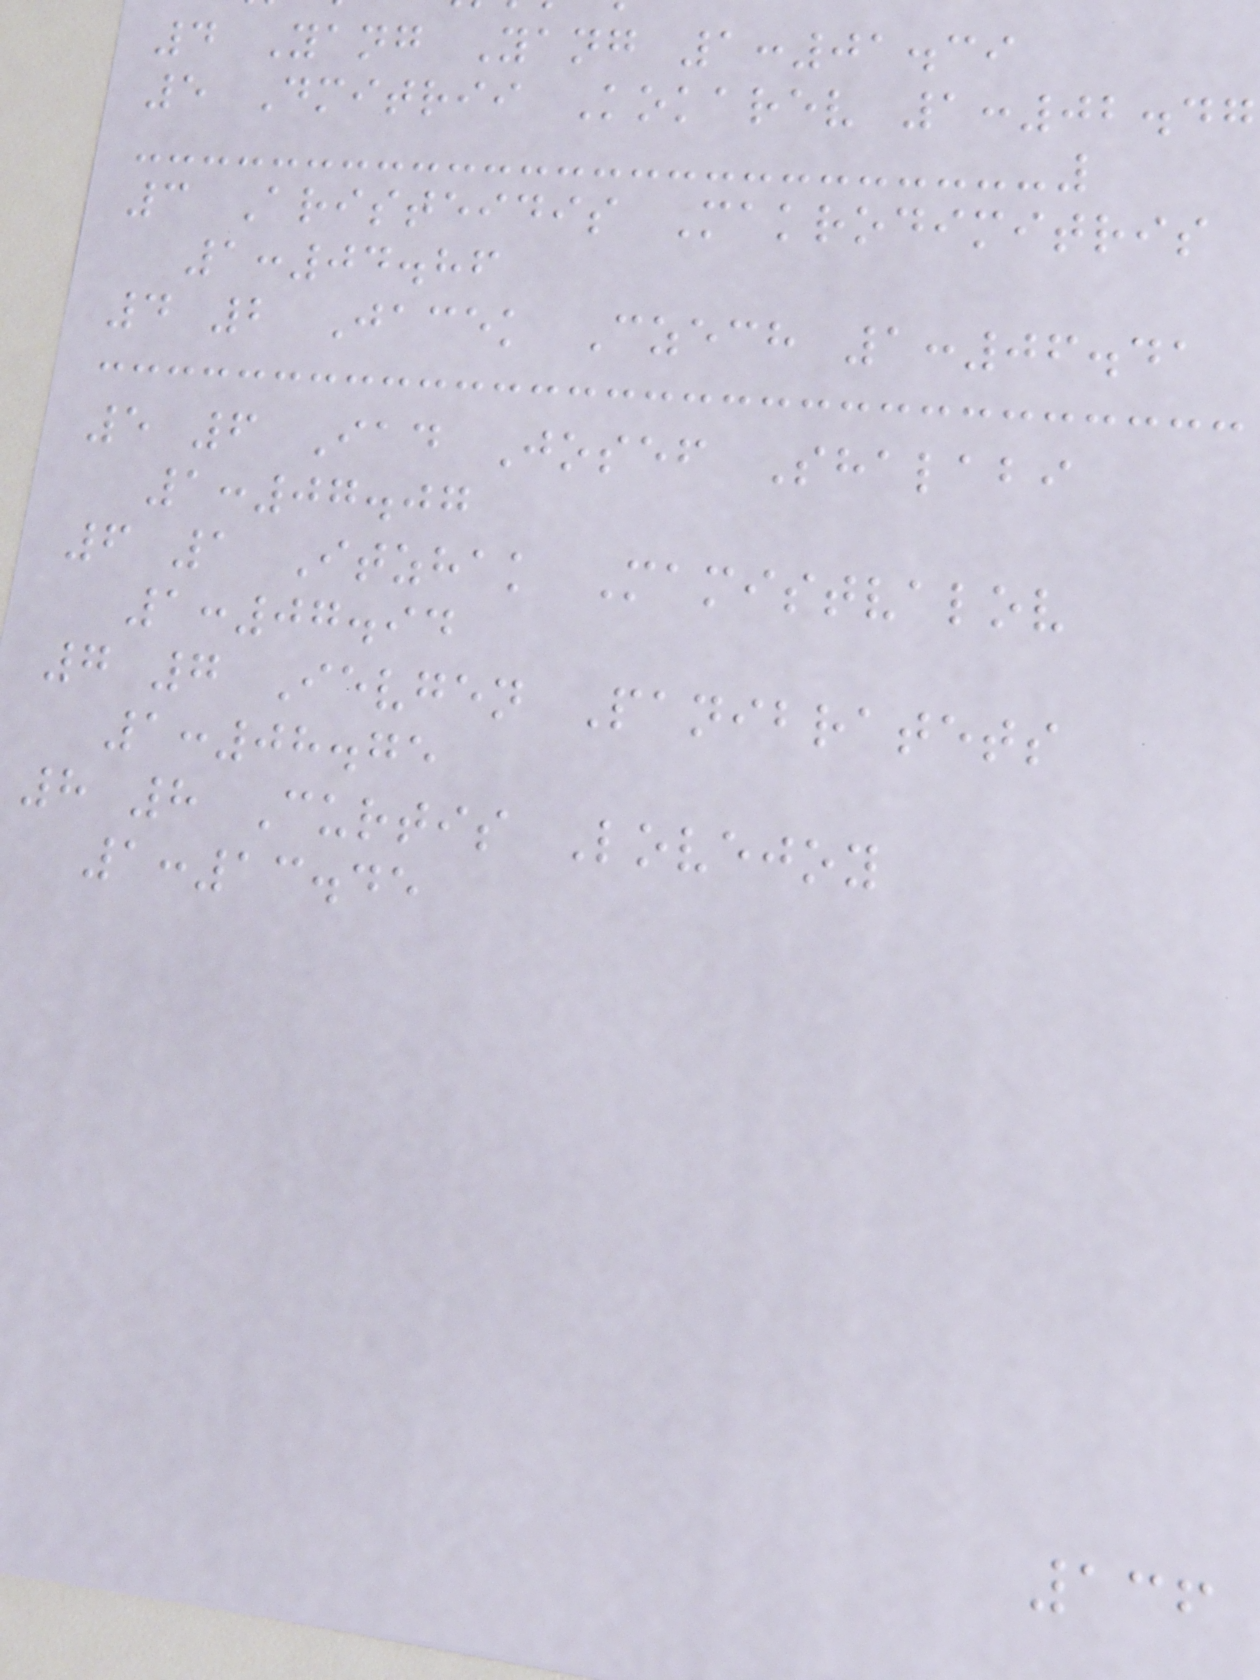4 Yang Yang 1:01.39
5 Dmitrii Kokarev 1:02.47
3 Aristeidis Makrodimitris
1:04.86
4 2 Jacek Czech 1:06.41
5 6 Iad Josef Shalabi
1:07.07
6 1 Itzhak Mamistvalov
1:07.94
7 7 Ievgen Panibratets
1:08.75
8 8 Curtis Lovejoy
1:13.45
136
